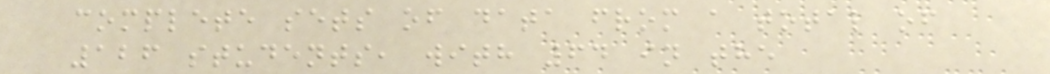complete sets of data from a total of
126 students, with 64 in the
